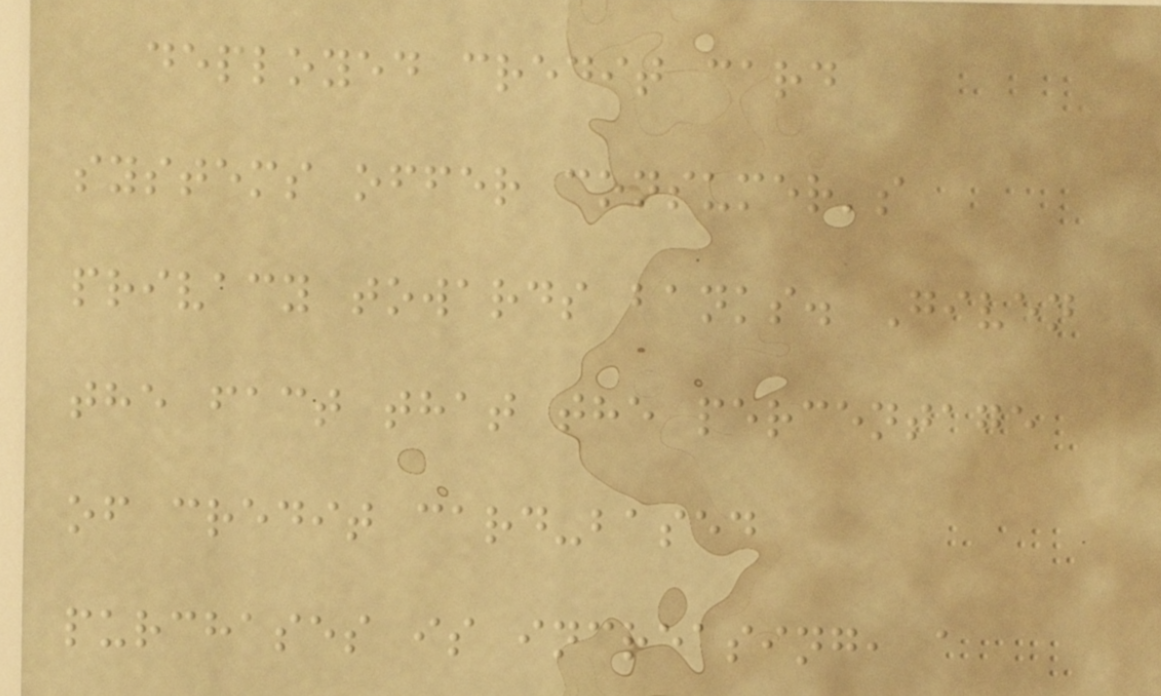deployed credit card
systems offer consumer's
privacy towards banks. Given
the fact that the percentage
of credit card-based
purchases is increasing, a
